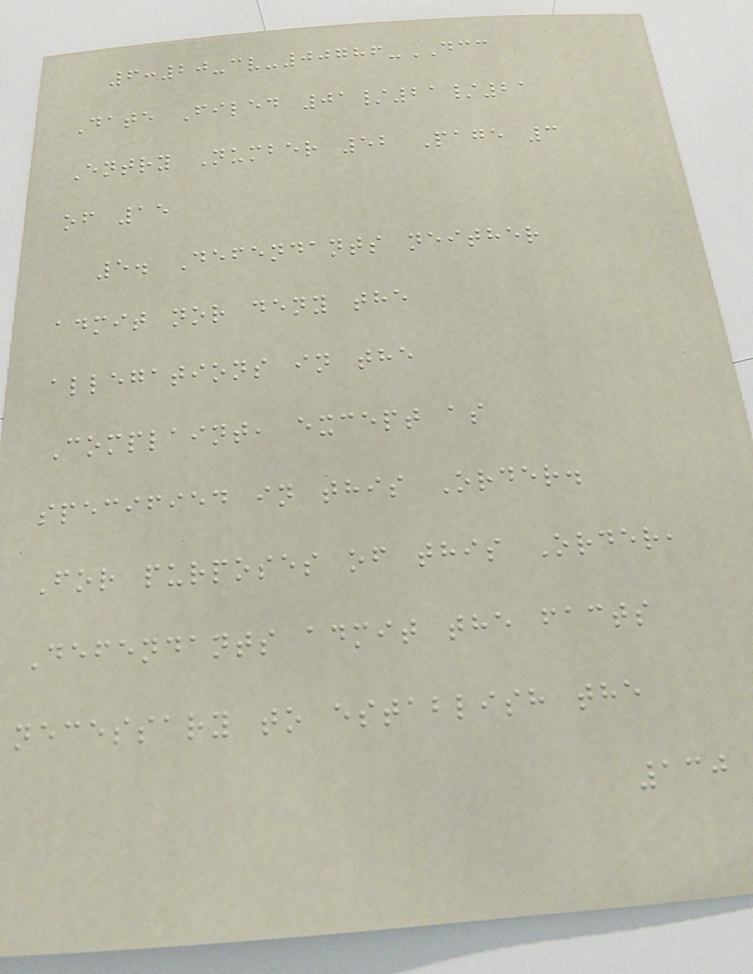6:20-cv-00786-DCC
Date Filed 01/21/21
Entry Number 52 Page 3
of 15
5. Defendants neither
admit nor deny the
allegations in the
Complaint, except as
specified in this Order.
For purposes of this Order,
Defendants admit the facts
necessary to establish the
130
